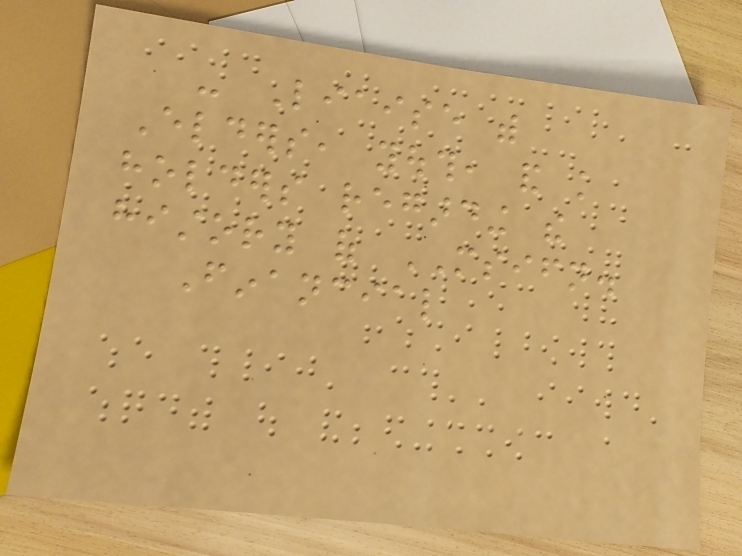- Liaise with
Elders, youth, and knowledge
holders regarding the
history of MSIFN.
Financial
